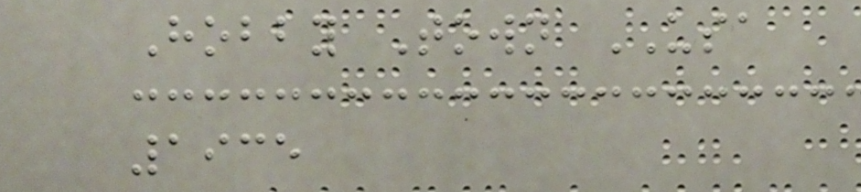Hobby Town USA
1935
